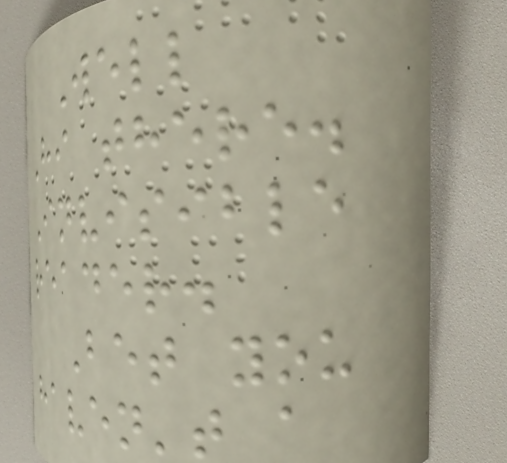Well
Hi there.
Invisible
reader.
Bet you
haven't a
